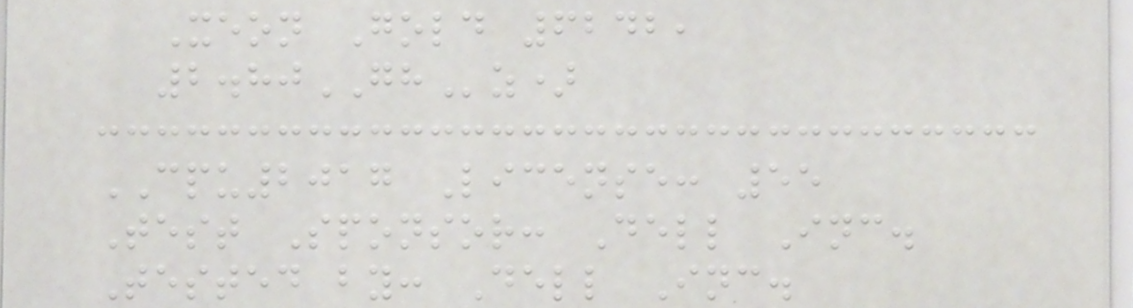Xeon Gold 6242,
2.80GHz)
CPU2017 License: 55
Test Sponsor: Dell Inc.
Tested by: Dell Inc.
